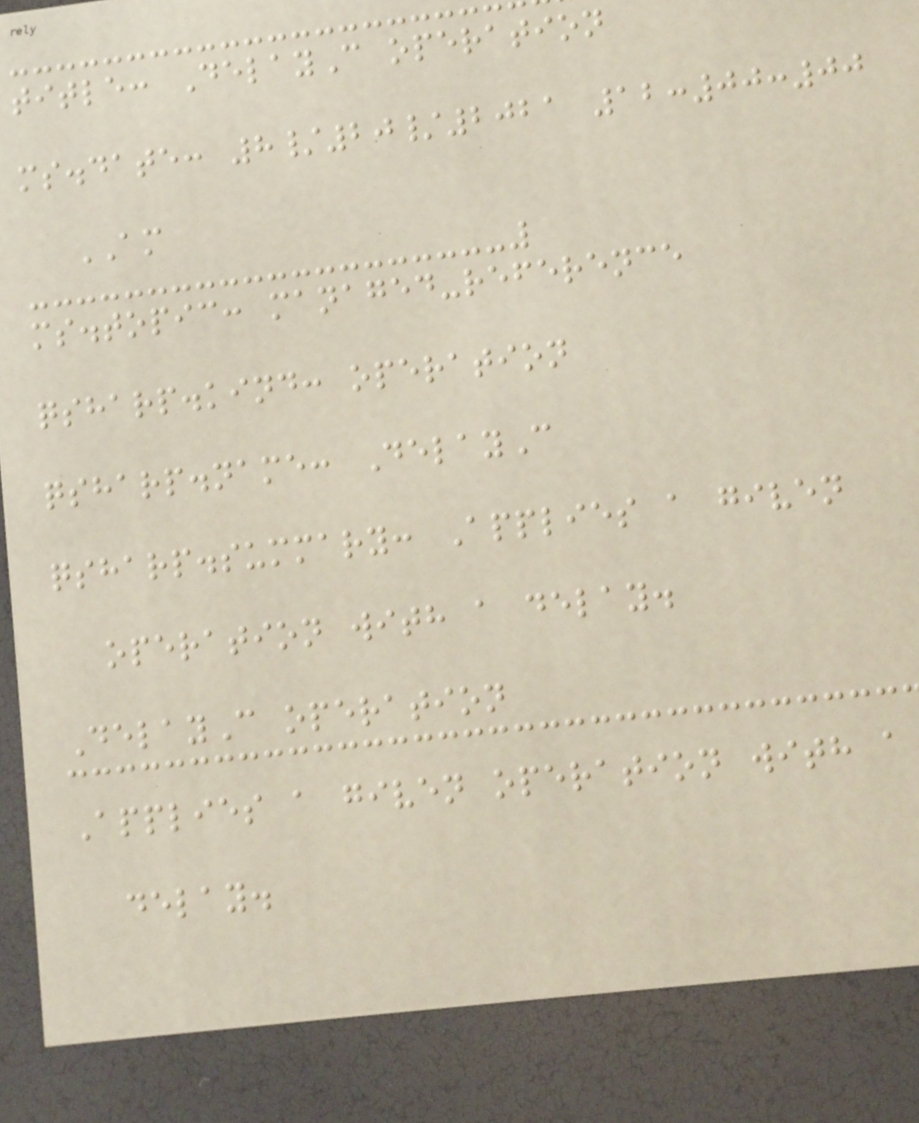title: DelayC operation
ms.date: 8/20/2021 12:00:00
AM
ms.topic: managed-reference
qsharp.kind: operation
qsharp.name: DelayC
qsharp.summary: Applies a given
operation with a delay.
DelayC operation
Applies a given operation with a
delay.
